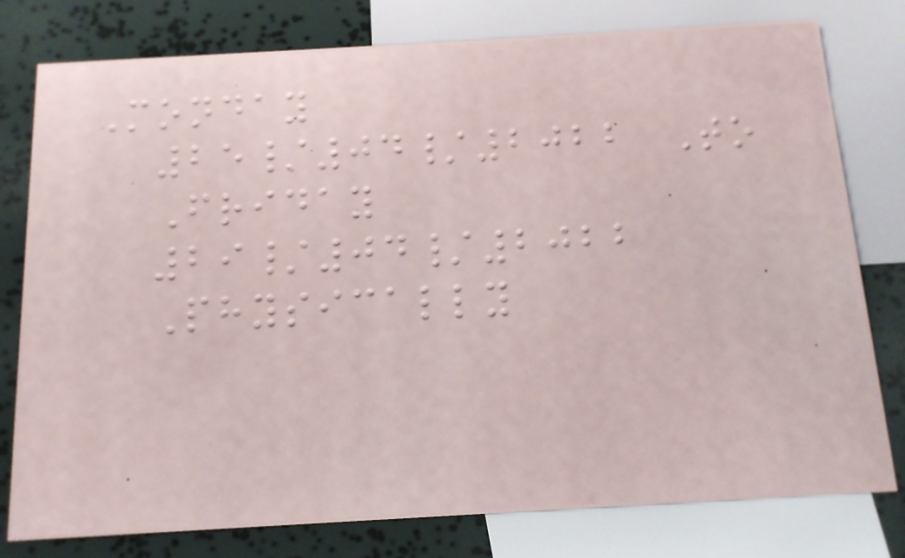Monday
25/04/2022 To
Friday
29/04/2022
Physically
